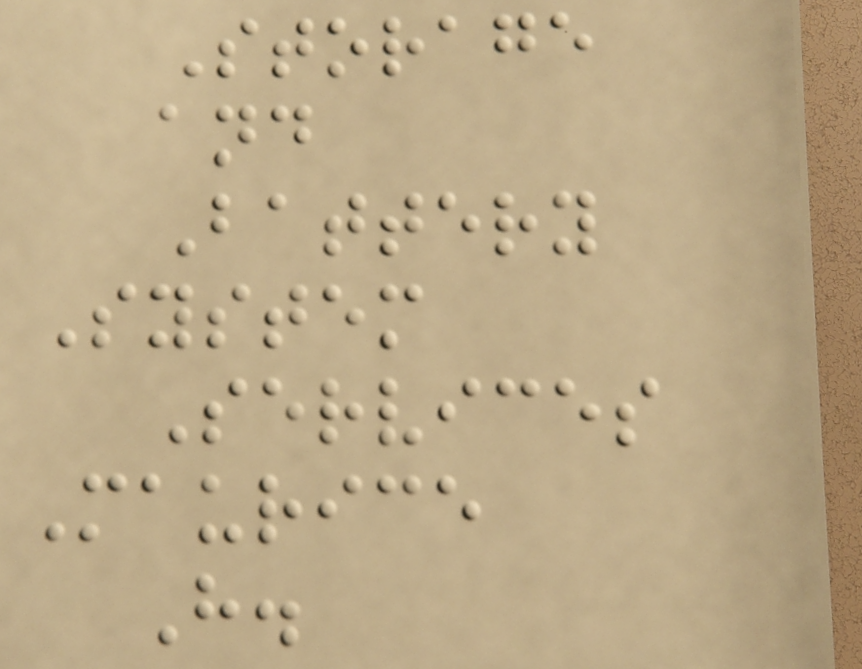Storage
and
Battery
System
Services
Maurice
H.
